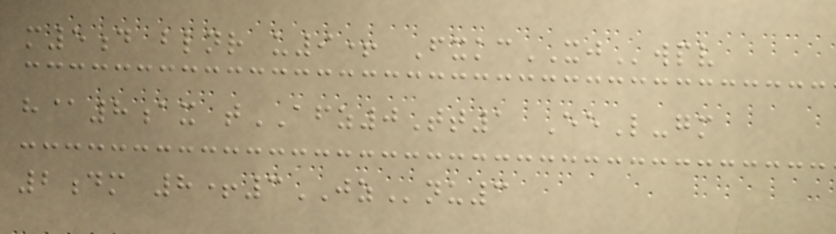m5d blnr u9+ FxkcXJwpv
h@8ax tAFZ0Tt1 EeL-gm
2dm 8+3JZnu3
